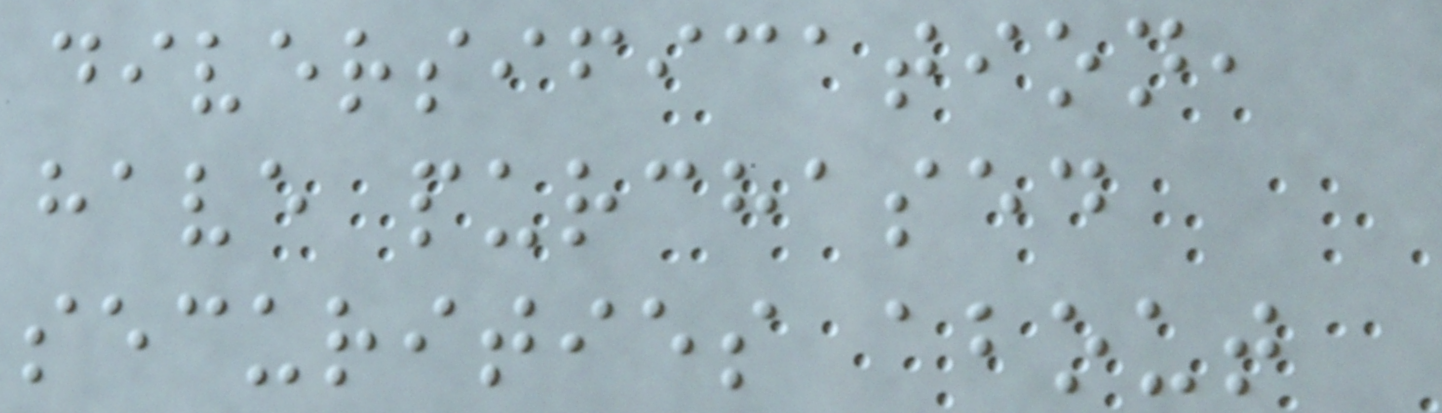diversification,
have purchased
securities about
